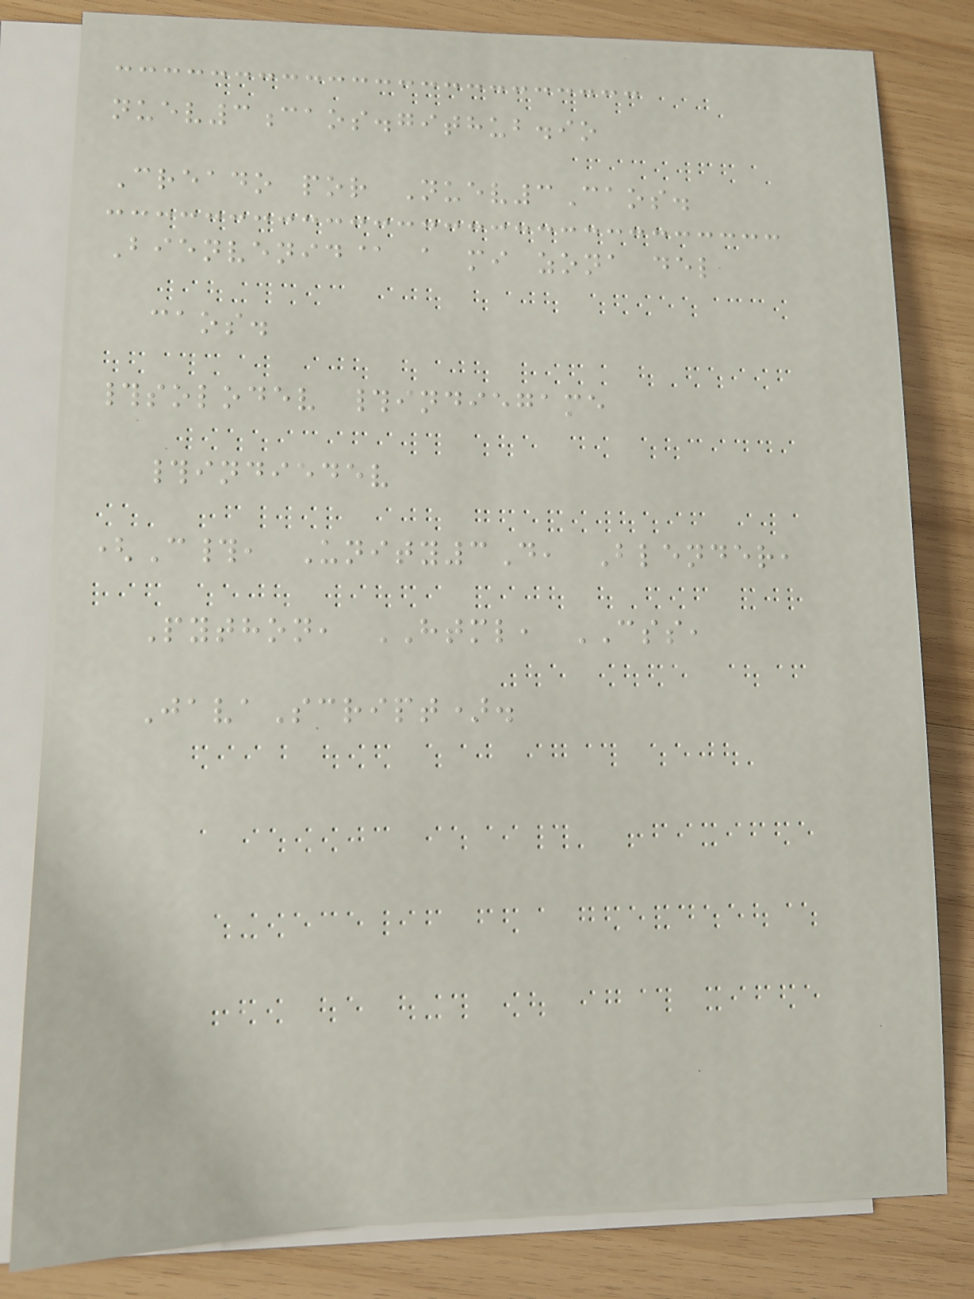nuev3caos.github.io
Creado por Nuev3Caos.
Bienvenid@ a mi zona del
caos.
#solodev #indiegame
#indiedev
(C#, Unity3D, Blender,
Python, HTML, CSS,
JavaScript).
